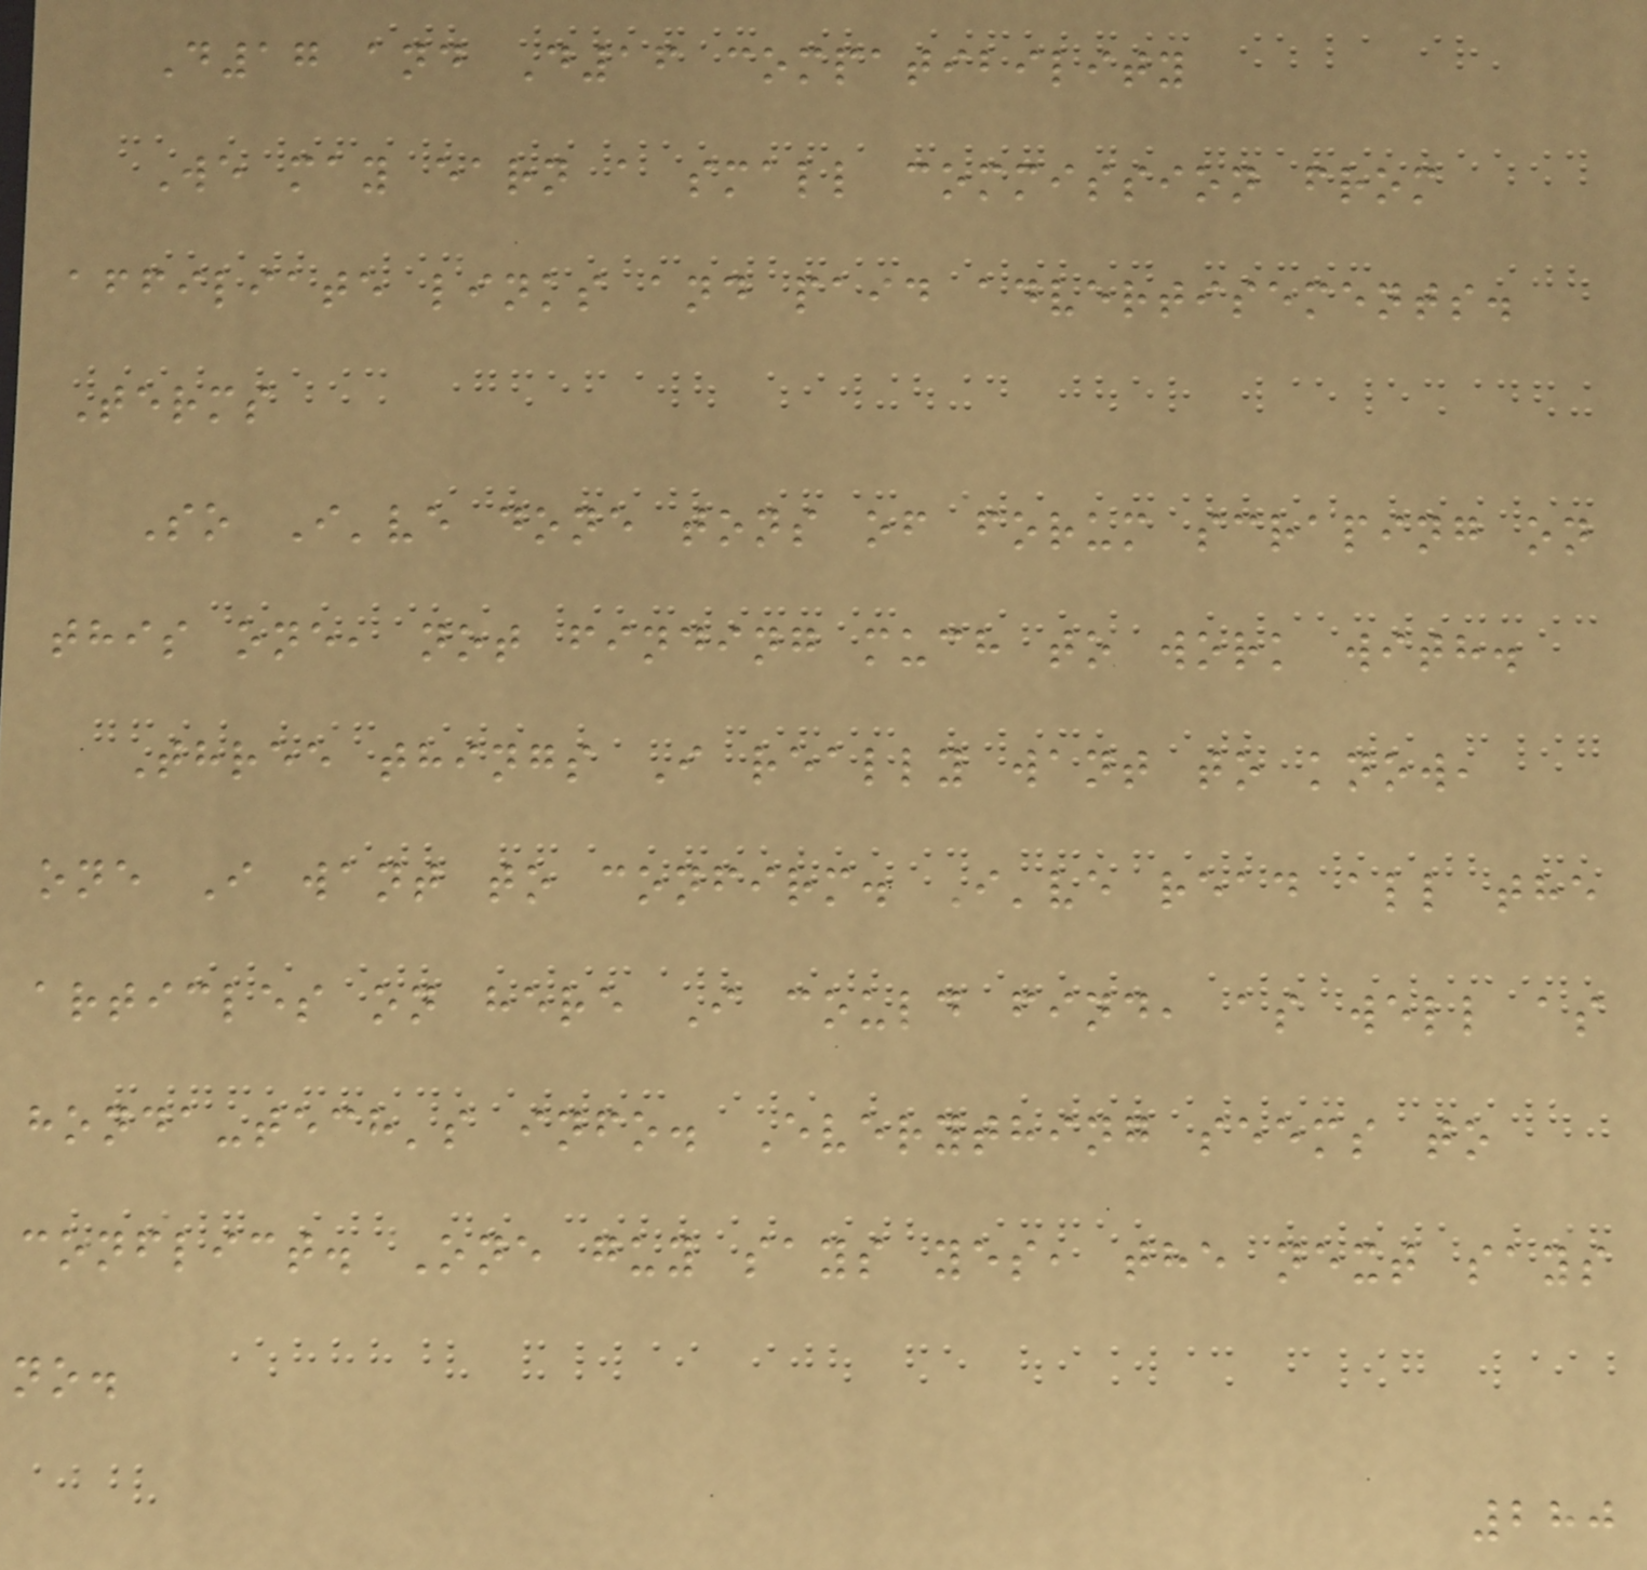D17 and D16 compatibility
We may earn a small commission from
affiliate links and paid advertisements.
Terms
So I've done tons of forum scraping on
this one, not finding much to work with.
Three things I really want to know,
one I want to confirm. I've read all the
articles on here I could find, as well as
honda-tech's info. Everything seems to
conflict. One guy says yes, the next says
no.
280
